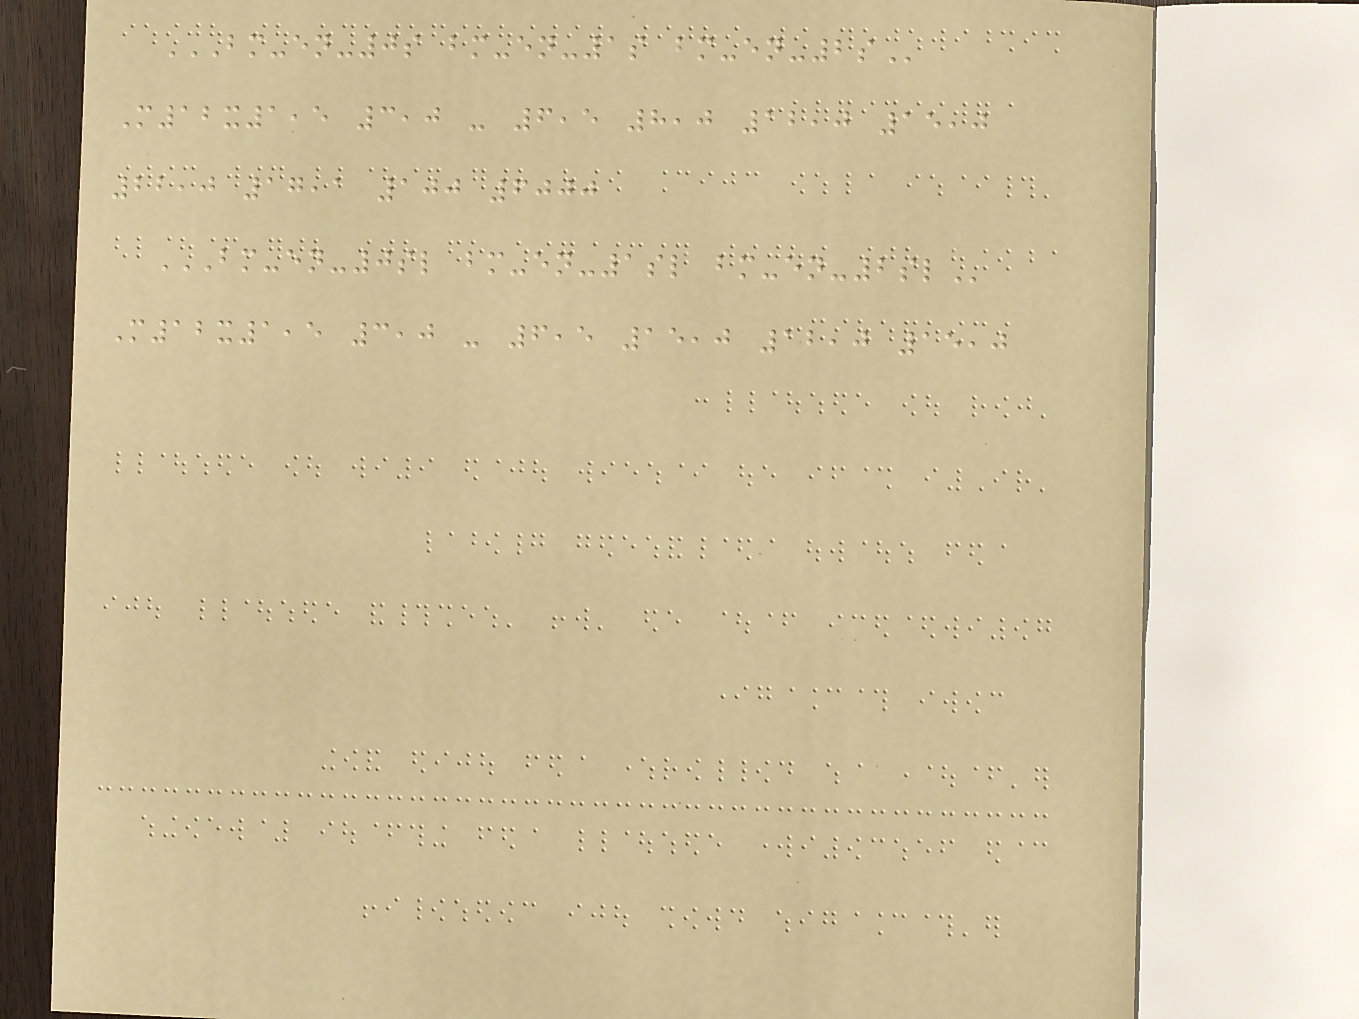BM-EN-0S BM-EN-1S BM-EN-2S
M12x1,5 3,0 - 6,5 8,0 12,0 15,0
22,0 17,1 100 6000
BM-EN-0SL BM-EN-1SL BM-EN-2SL
M12x1,5 3,0 - 6,5 15,0 12,0 15,0
